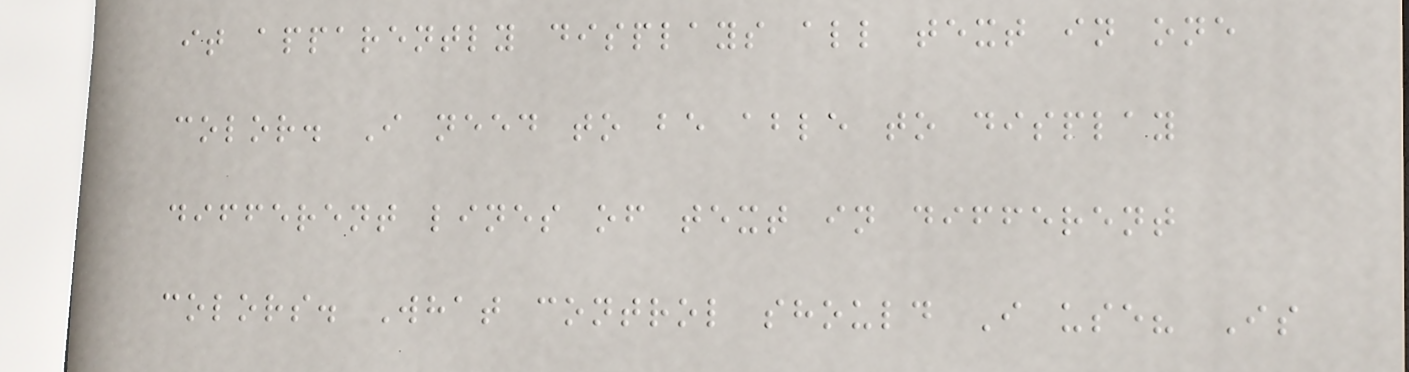it apparently displays all text in one
color. I need to be able to display
different lines of text in different
colors. What control should I use? Is
